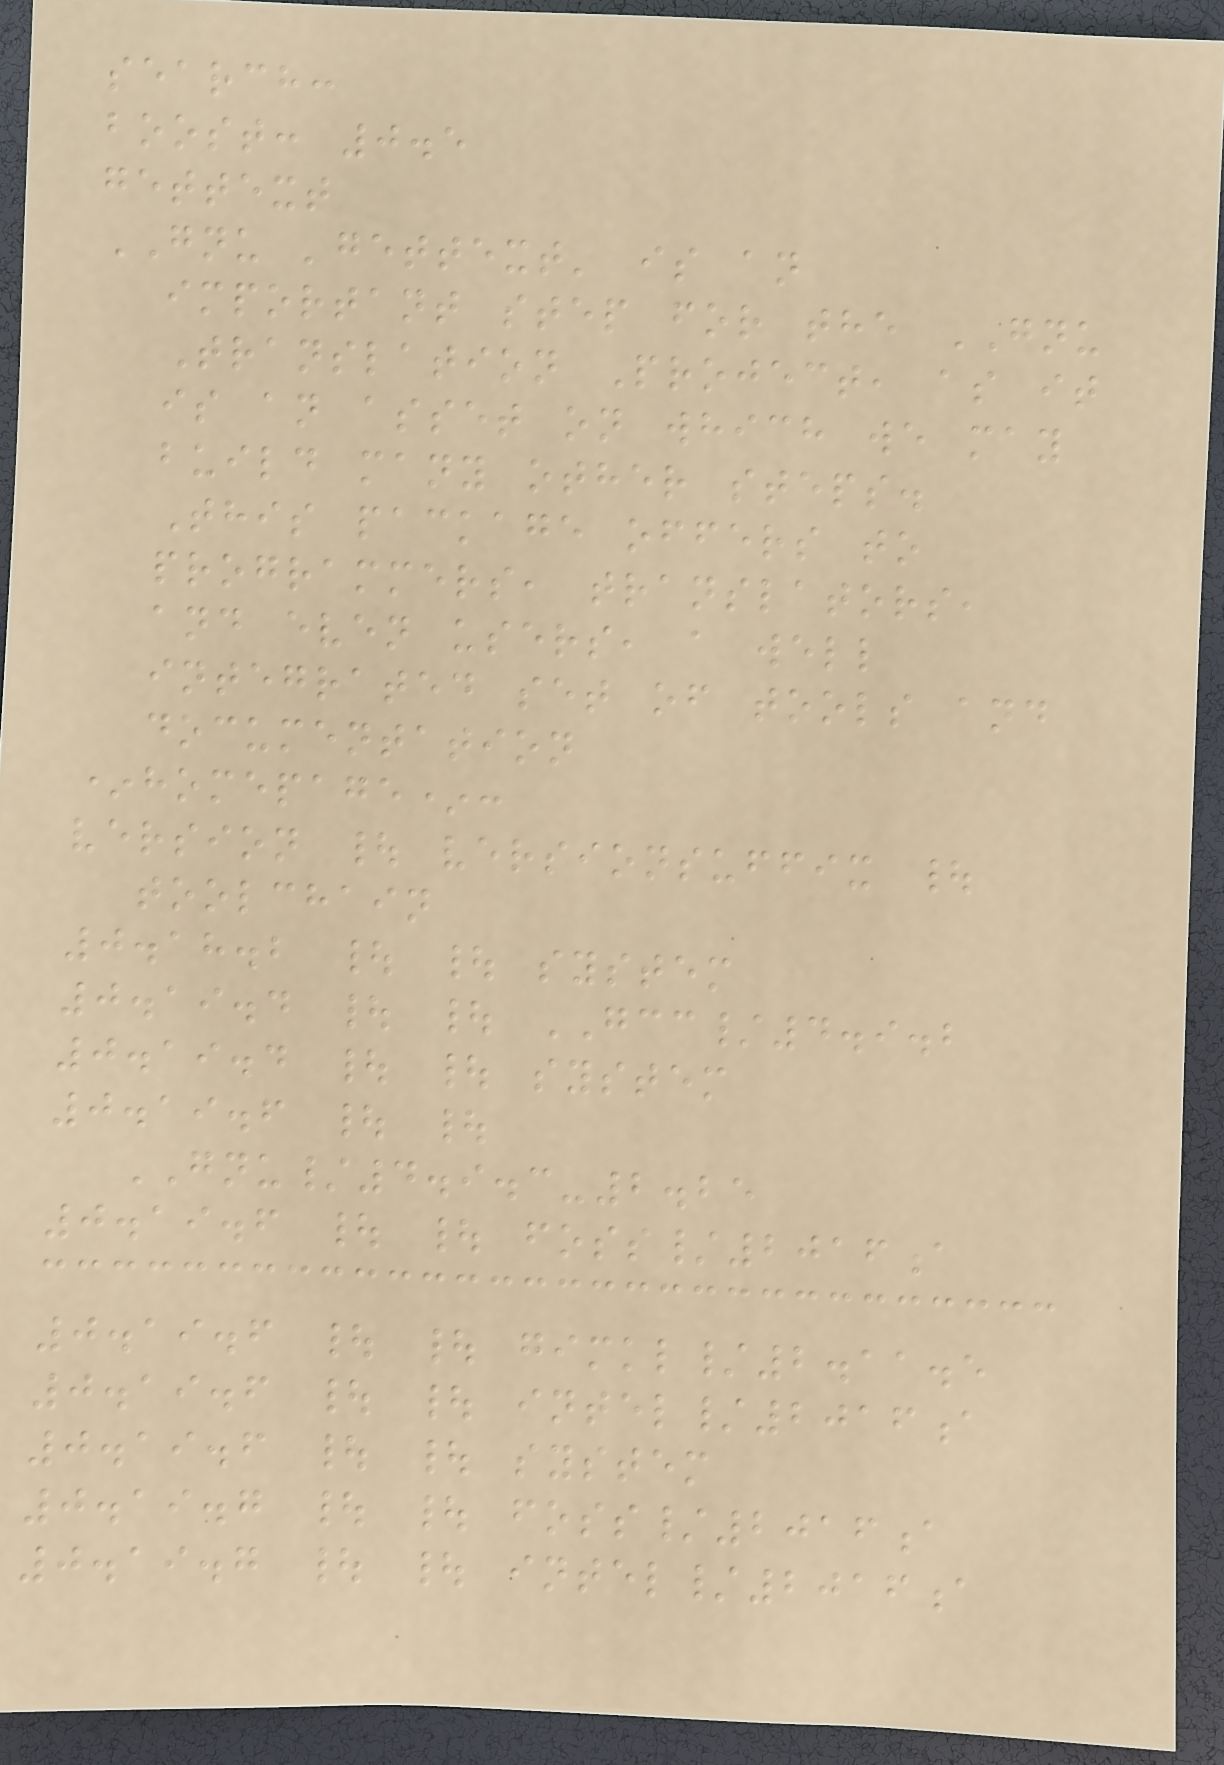search:
boost: 0.5
gettext
GNU 'gettext' is an
important step for the GNU
Translation Project, as it
is an asset on which we may
build many other steps.
This package offers to
programmers, translators,
and even users, a well
integrated set of tools and
documentation
*homepage*:
version | versionsuffix |
toolchain
0.18.2 | | system
0.19.4 | | GCC/4.9.2
0.19.4 | | system
0.19.6 | |
GNU/4.9.3-2.25
0.19.6 | | foss/2016a
0.19.6 | | gimkl/2.11.5
0.19.6 | | intel/2016a
0.19.6 | | system
0.19.7 | | foss/2016a
0.19.7 | | intel/2016a
